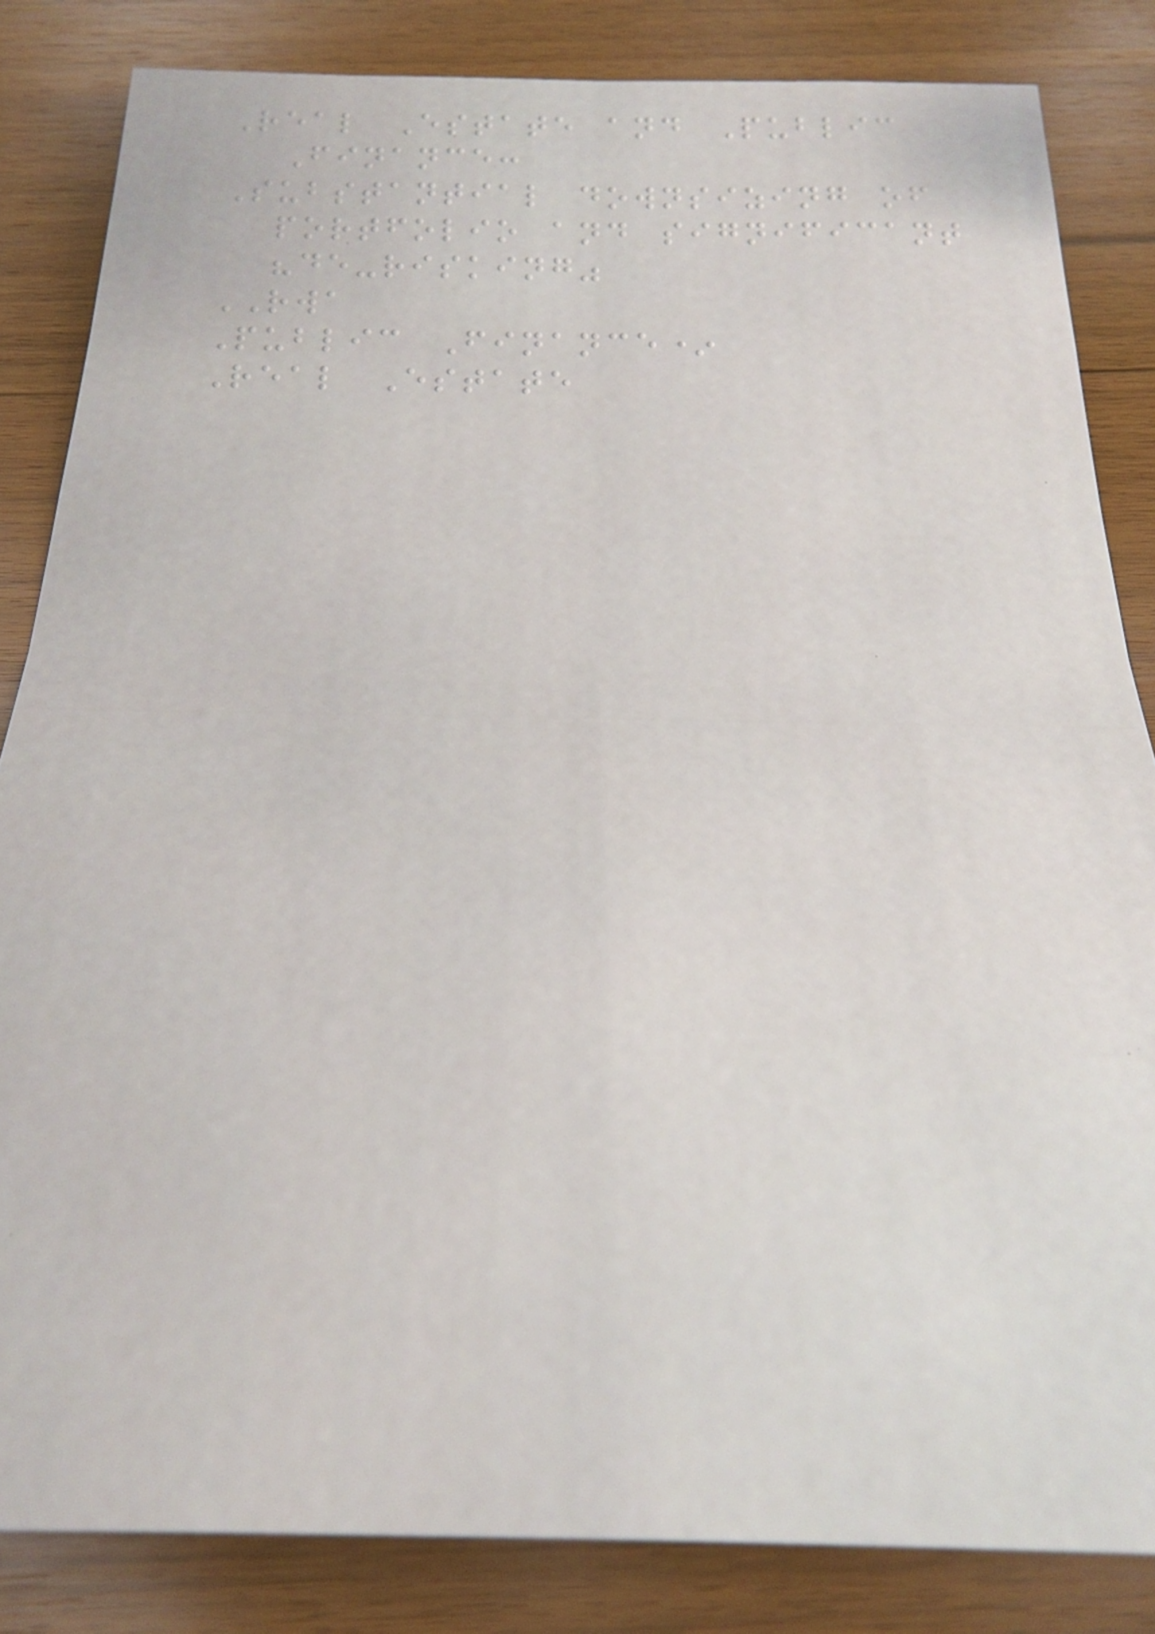Real Estate and Public
Finance:
Substantial downsizing of
portfolio and significant
"de-risking"
RWA
Public Finance*
Real Estate
